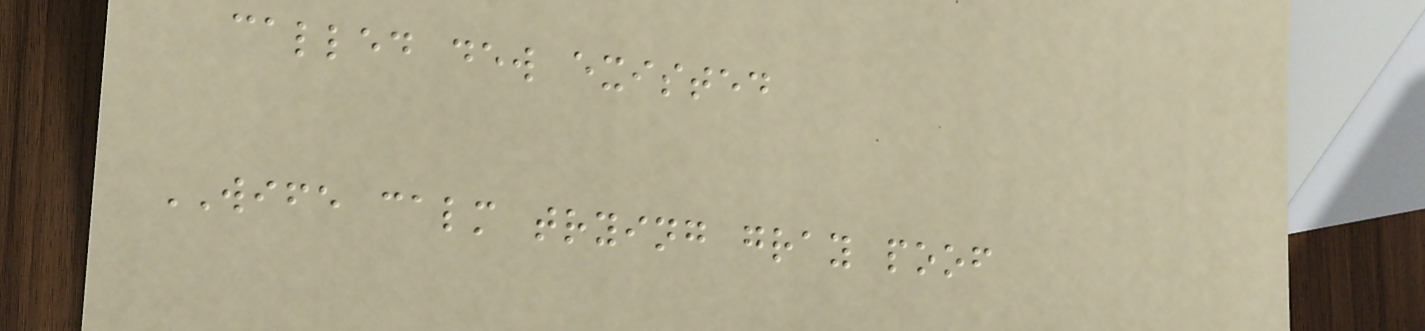called dew existed
WIFE calm trying gray poof
